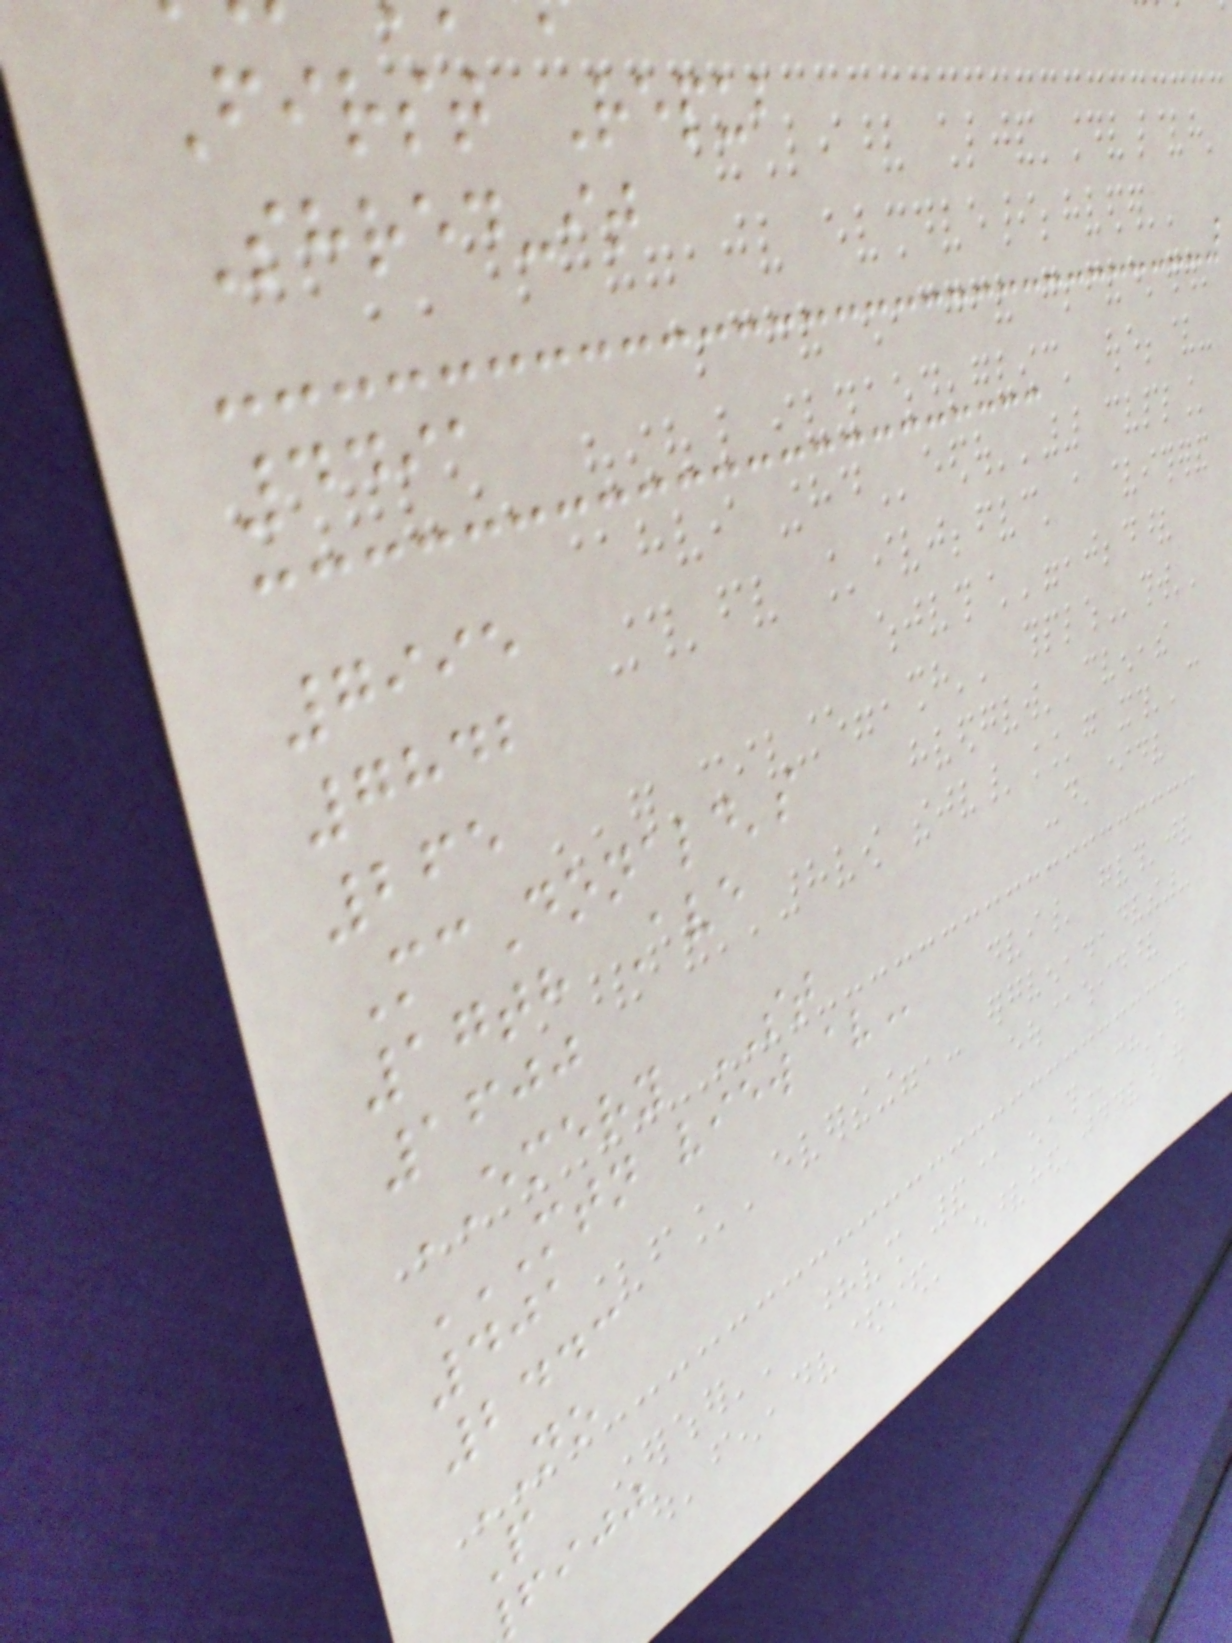First Repub
Shred-it
4491
7995
7842
265
McDonald's
17th Ave
1600
EMERY ST
MTN VIEW AV
401
2443
NO
P
fijj
